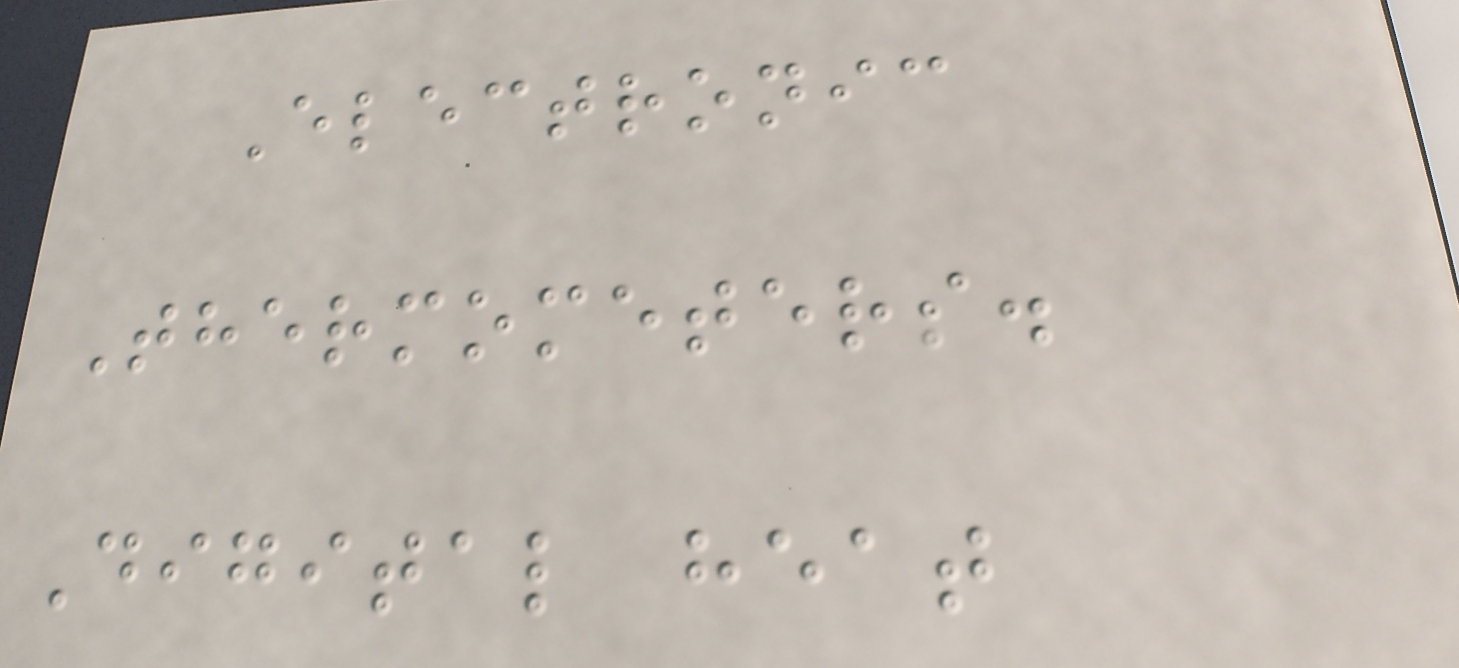Electronic
Thermometers.
Digital heat
